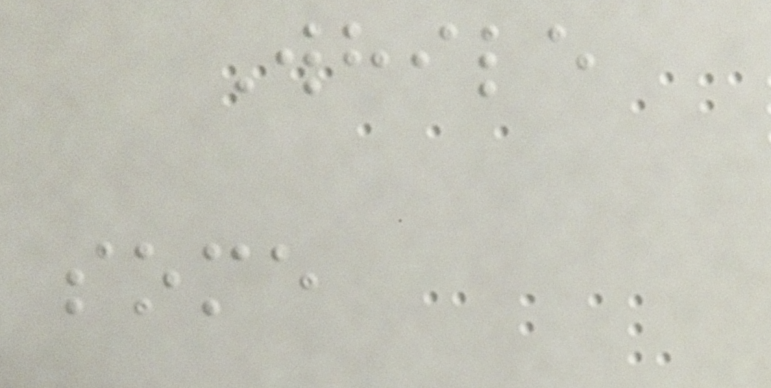While
some
